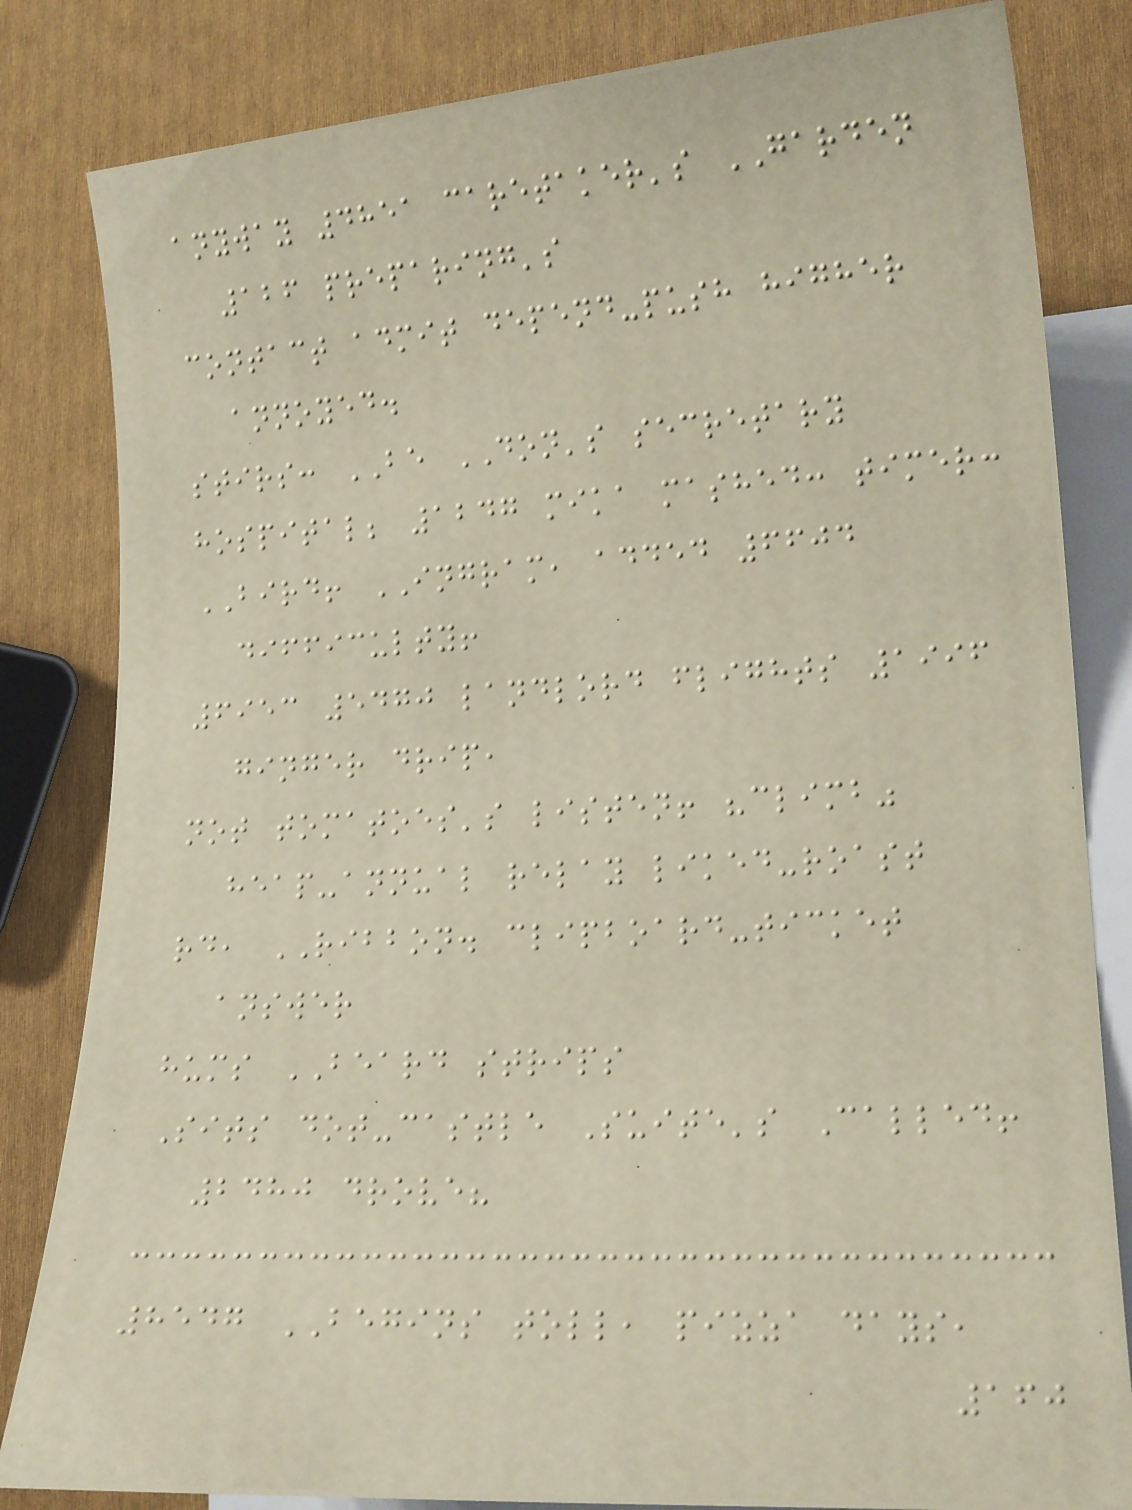anyway 4851 caretaker's GARDEN
126 preparing's
contact admit depend-push higher
annoyed.
stirs: BE DON's secretary
hospital; 1247 mika mashed: timer:
BIRD! INGRAM, added 6604
difficulty!
6953 5470 landlord flights 1996
ginger drip,
not tomatoes's listen! "climb"
heap-annual relay liked-roast
rd, RIBBON. clipboard-ticket
answer
hums BEARD strips
Sits dot-castle Suite's Called!
2480 drove?
8547 BEGINS toll, pizza days,
160
